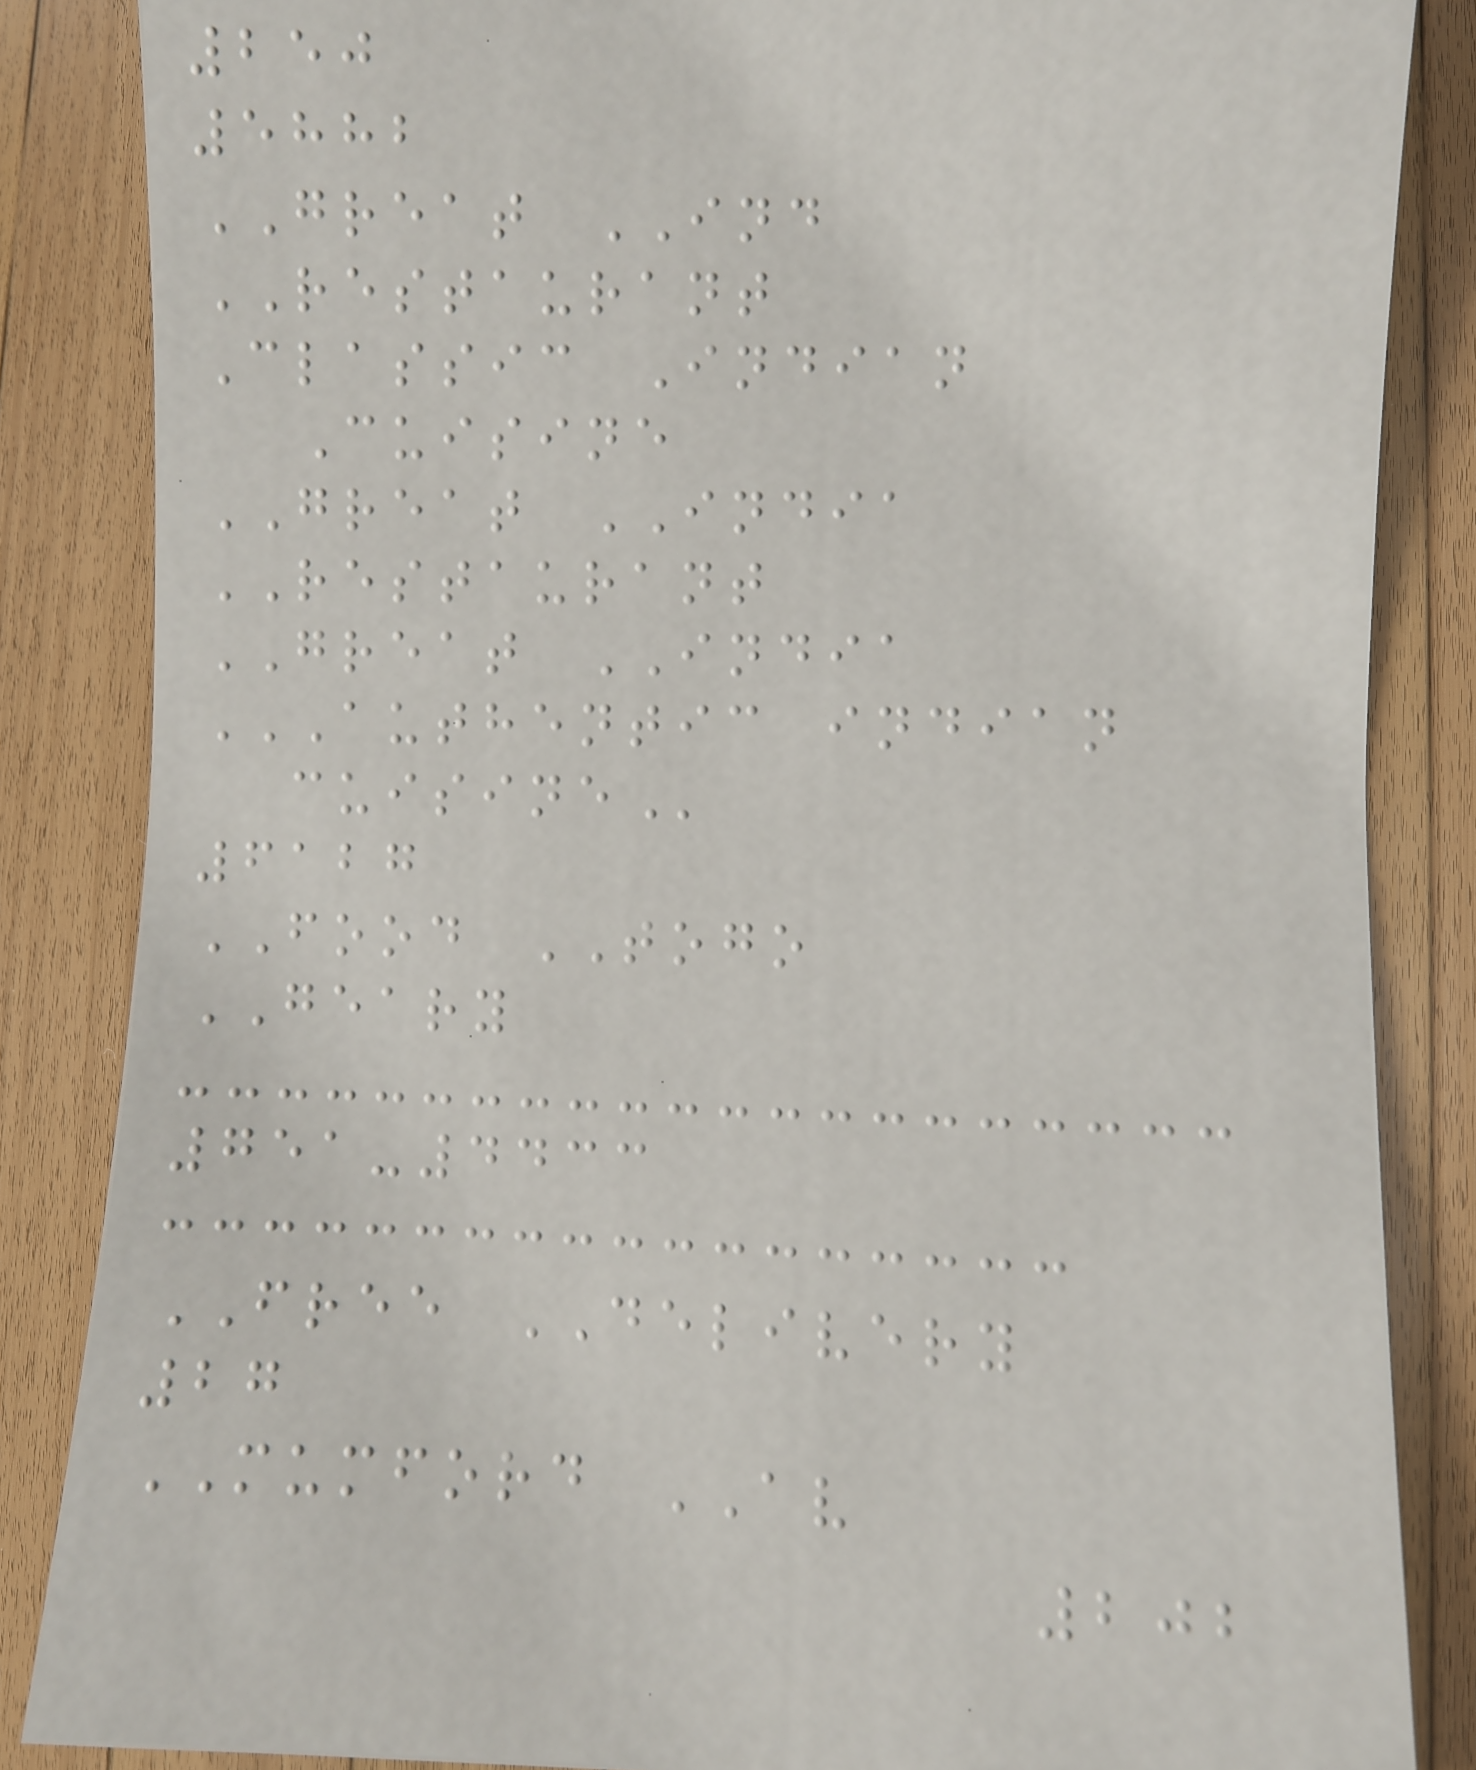250
5882
GREAT IND
RESTAURANT
Classic Indian
Cuisine
GREAT INDIA
RESTAURANT
GREAT INDIA
AUTHENTIC INDIAN
CUISINE
6127
FOOD TOGO
GEARY
751-4433
FREE DELIVERY
27
MUMFORD AV
202
